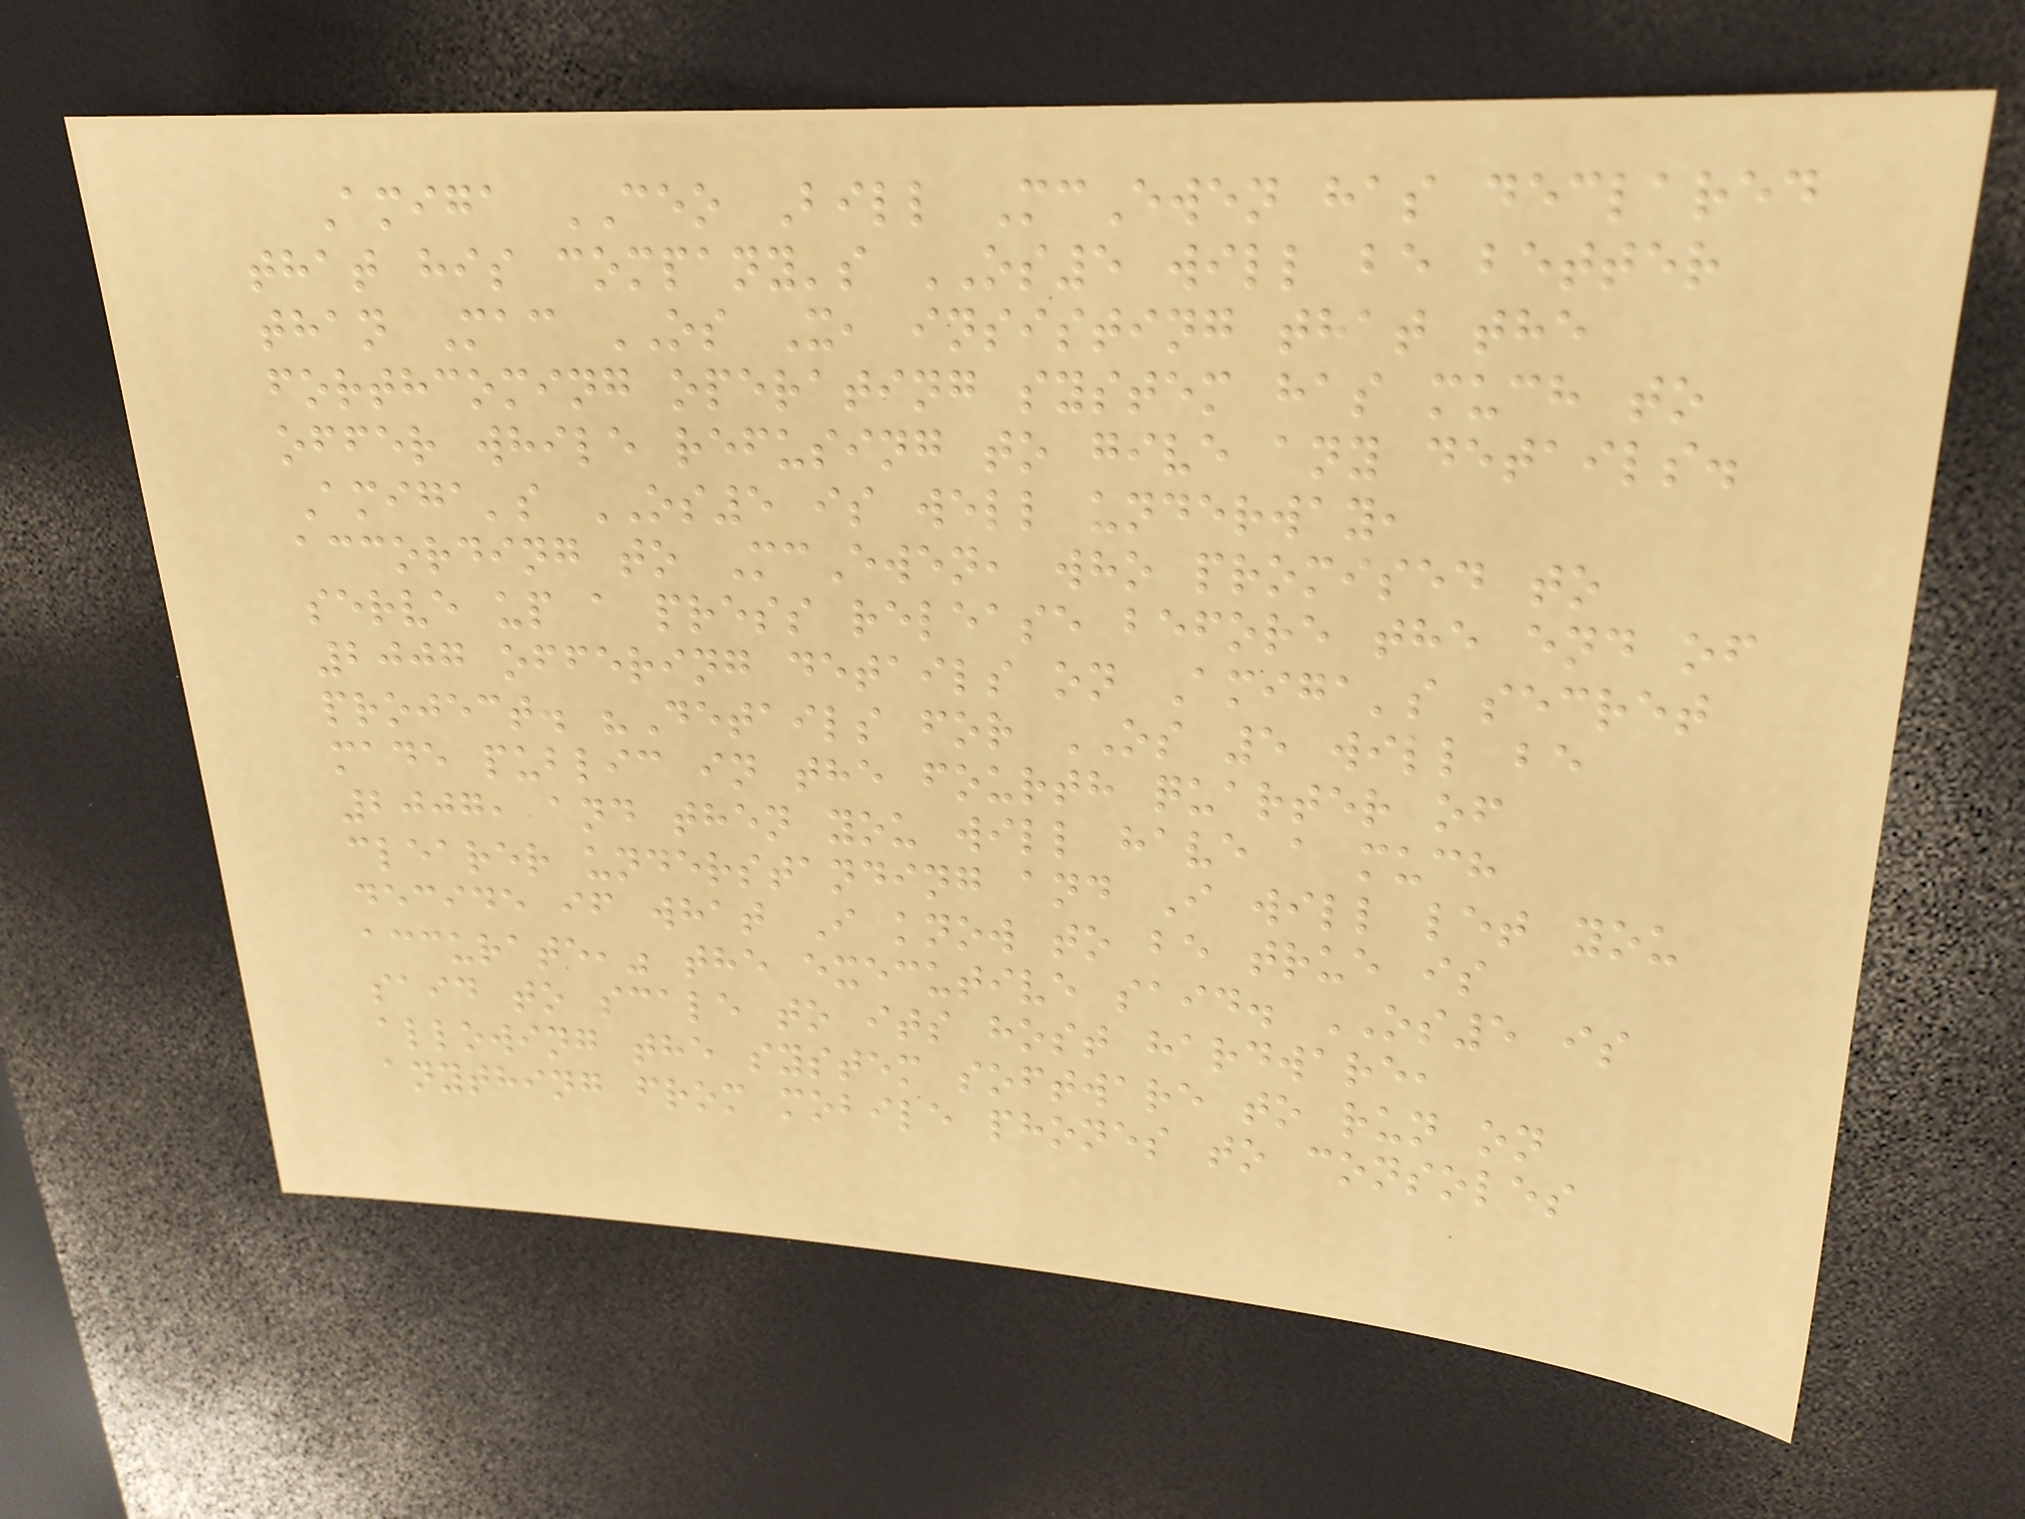Amiga CEO Bill McEwen has declared
that his company's OS5 will be better
than Mac OS X, insisting that the
forthcoming operating system has much to
offer while refusing to give any details.
Amiga's OS5 is well underway,
according to McEwen, who promised to
serve up a press release before the end of
2007 offering details on Amiga's secret
project. "Details for OS 5 will be
made public in the fourth quarter of
2007, and then you will have a much
clearer understanding and I will let you
decide if what I know to be true is
accurate," the executive said. OS5 is
said to scale to its host hardware,
allowing the system software to run on
anything from mobile phones to consoles
